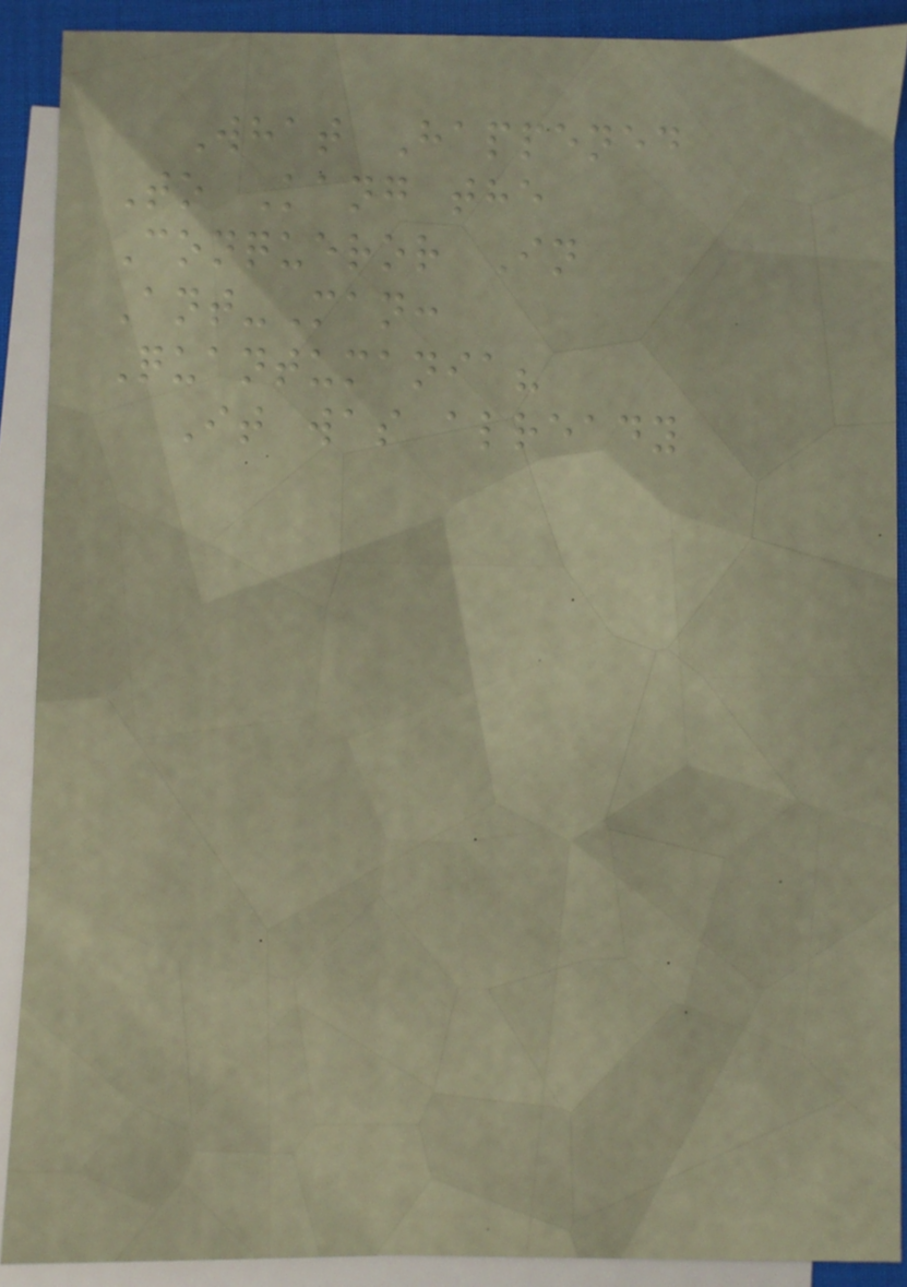What Happened
To Kang the
Conqueror In
Ant-Man:
Quantumania?
It was already
